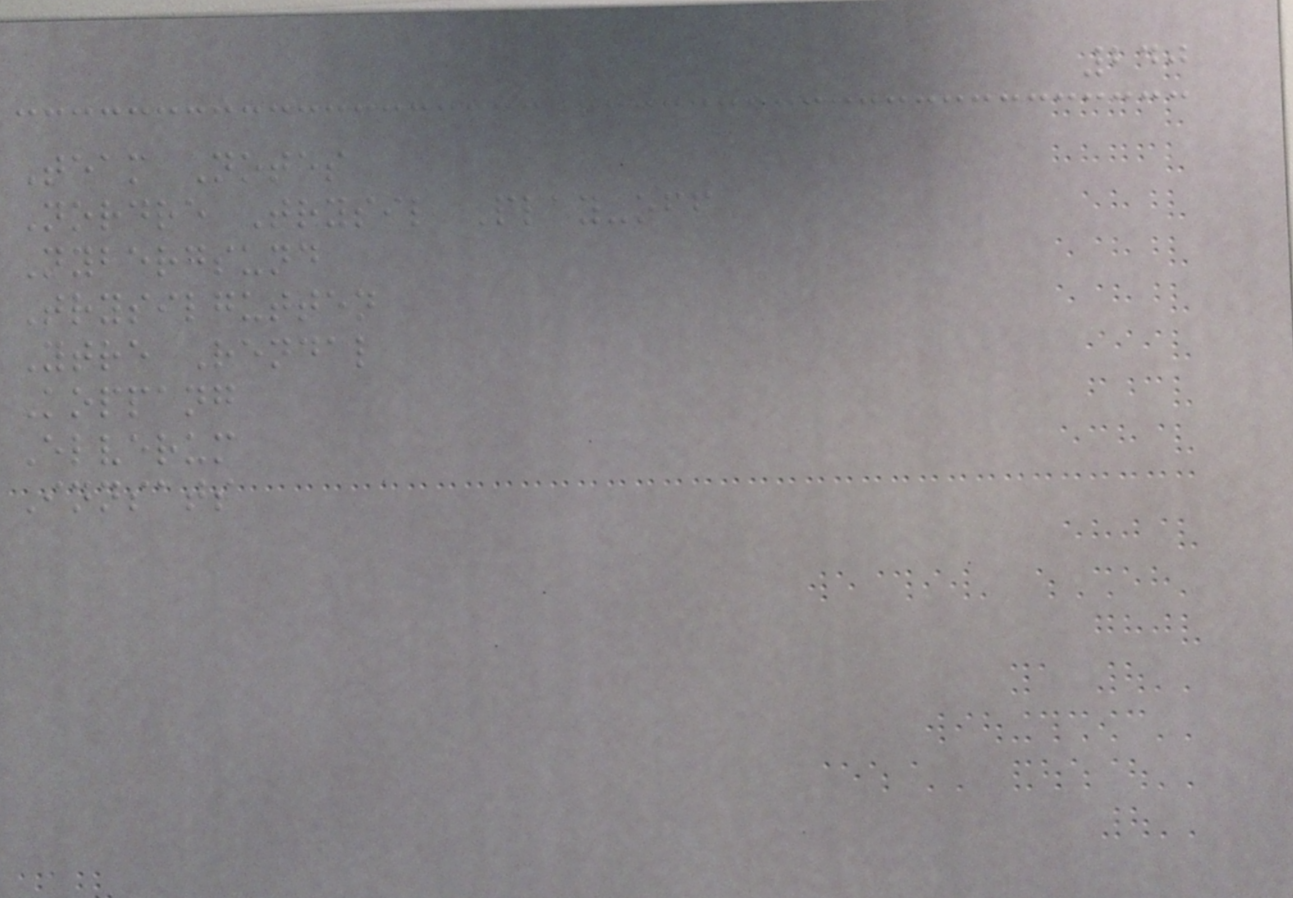240
Team Notes
Nordre Trysil Play-off
Nybergsund
Trysilgutten
Ytre Rendal
Koppang
Elverum
Innsats
